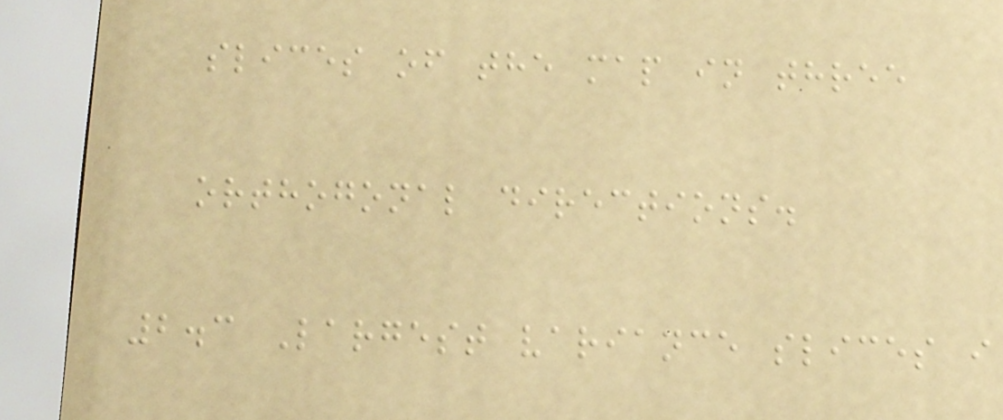slices of the map in three
orthogonal directions.
2.3 Largest variance slices i
